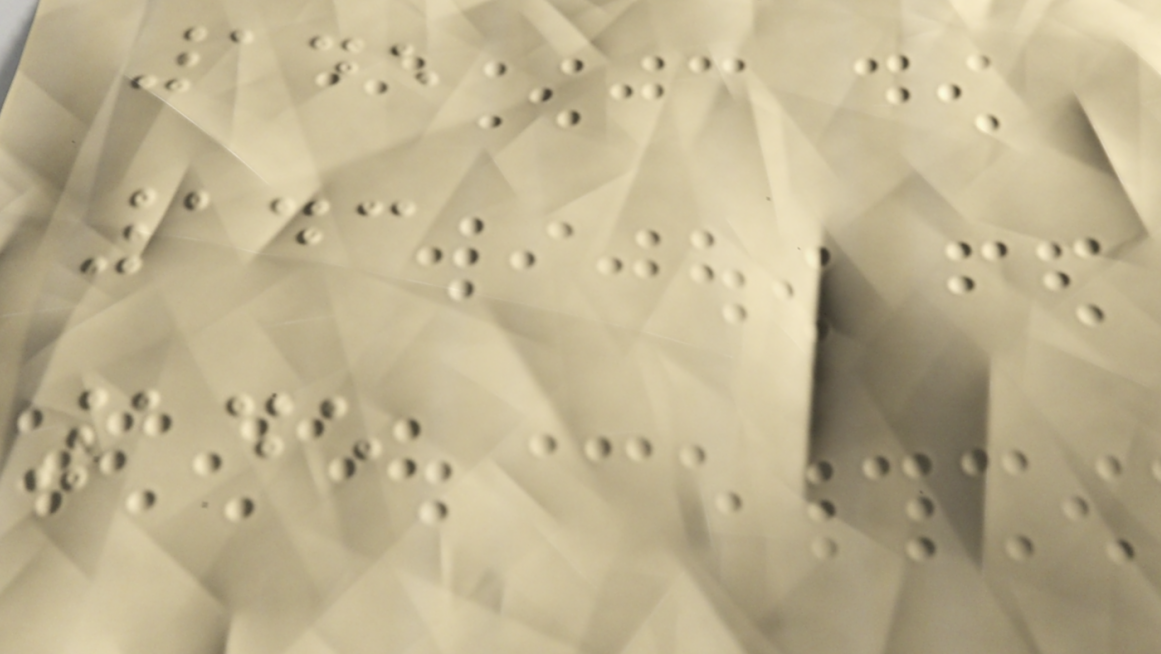145
143
145
